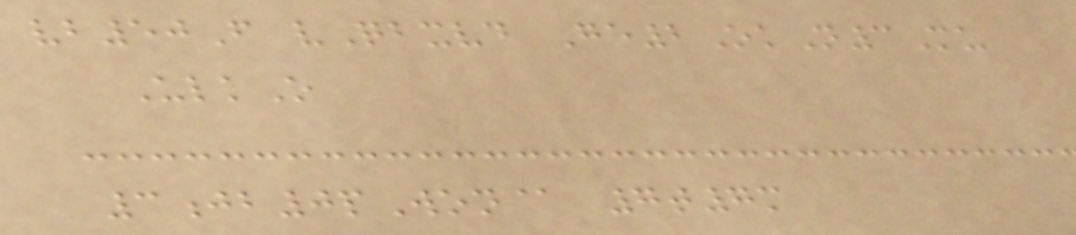vb50F vQbxvd Ge2OkN3Mu
UlkO
3jb0pWon@ 7t7m
